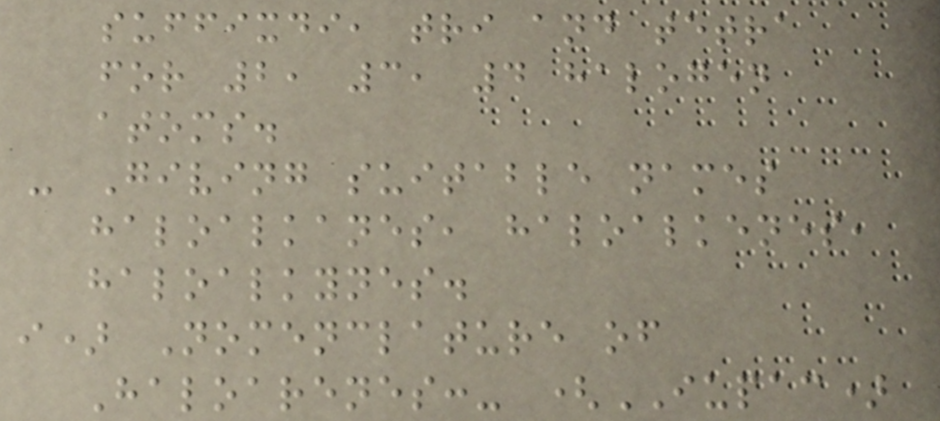suffixdi, tri and tetra
for 2, 3, 4 halogen
atoms.
- Giving suitable names
haloalkanes, haloalkenes,
haloalkynes.
i) Nomenclature of
Haloarenes:- (IUPAC)
